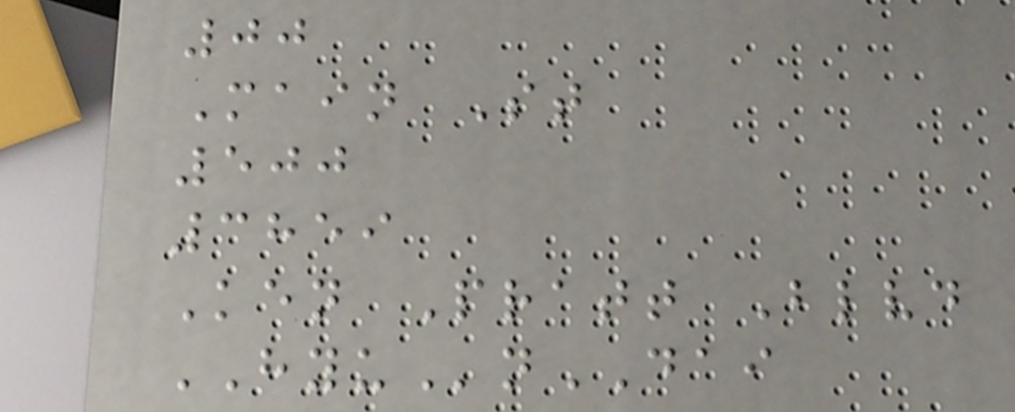00
Main St
500
3859
Ken Pratt Blvd
HYUnDAI
